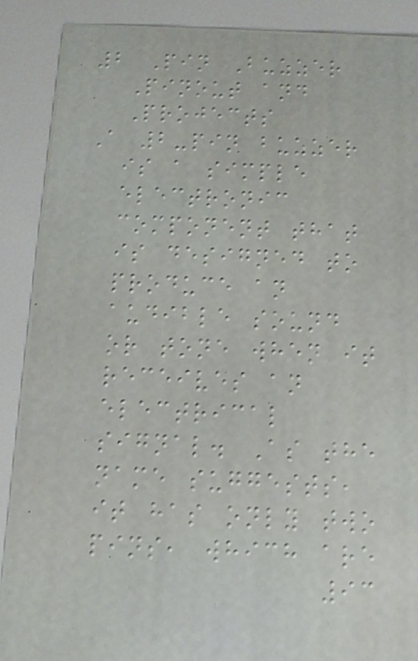2 Pin Buzzer
Pinout and
Projects
A 2-pin buzzer
is a simple
electronic
component that
is designed to
produce an
audible sound
or tone when it
receives an
electrical
signal. As the
name suggests,
it has only two
pins, which are
93
